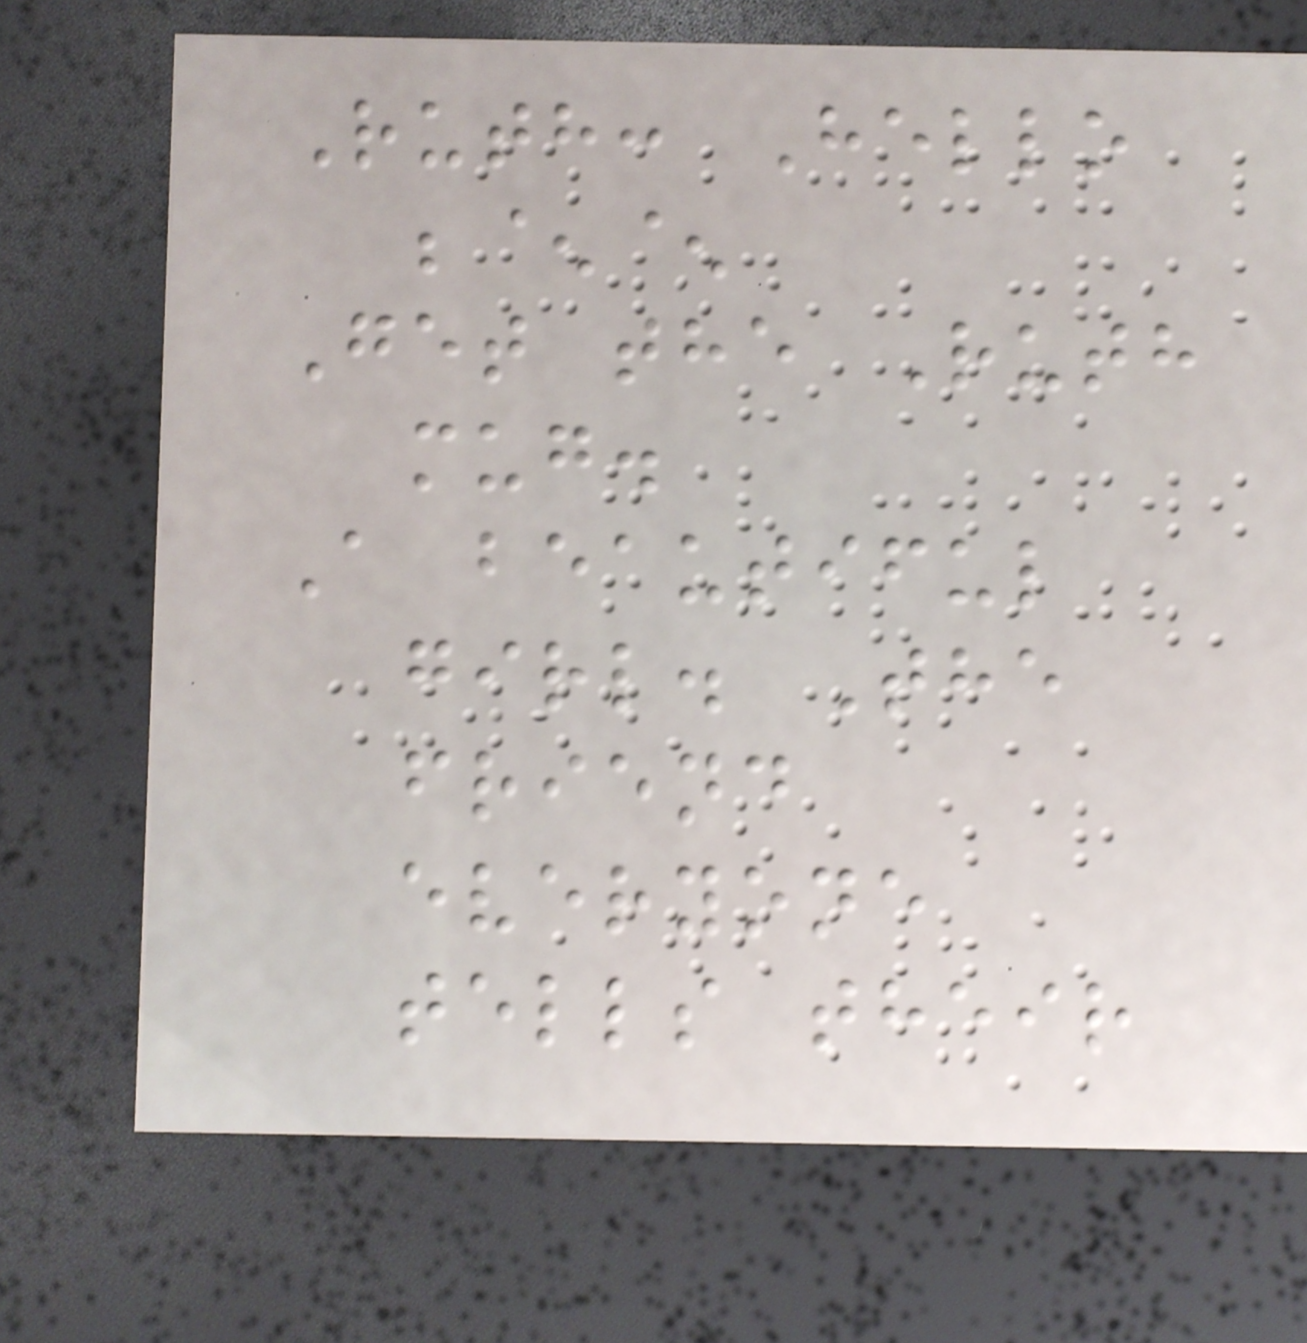Ruth: Hello
;^^
Get the Ruth
mug.
A beautiful
girl. The
friend
everyone
tells their
